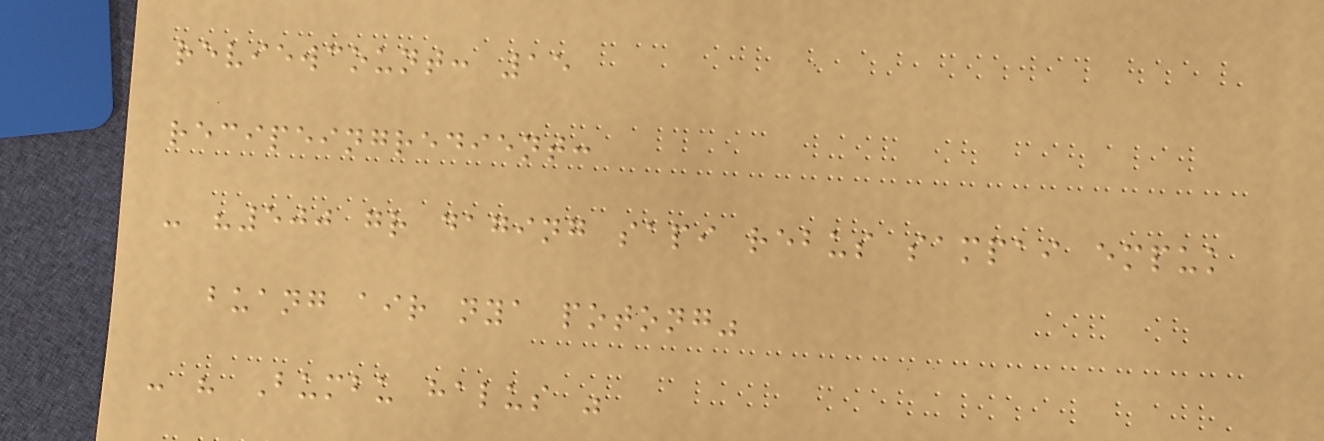reviewcount: 15
recipeingredient:
- "500 gr daging sapi rebus sampai empuk
buang air nya potong"
- " Bumbu halus "
